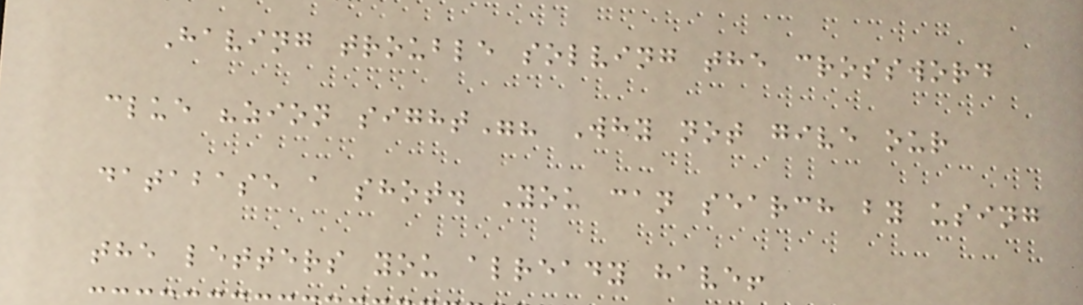Having trouble solving the crossword
clue "zion sight"? Why not give our
database a shot. You can search by using
the letters you already have!
